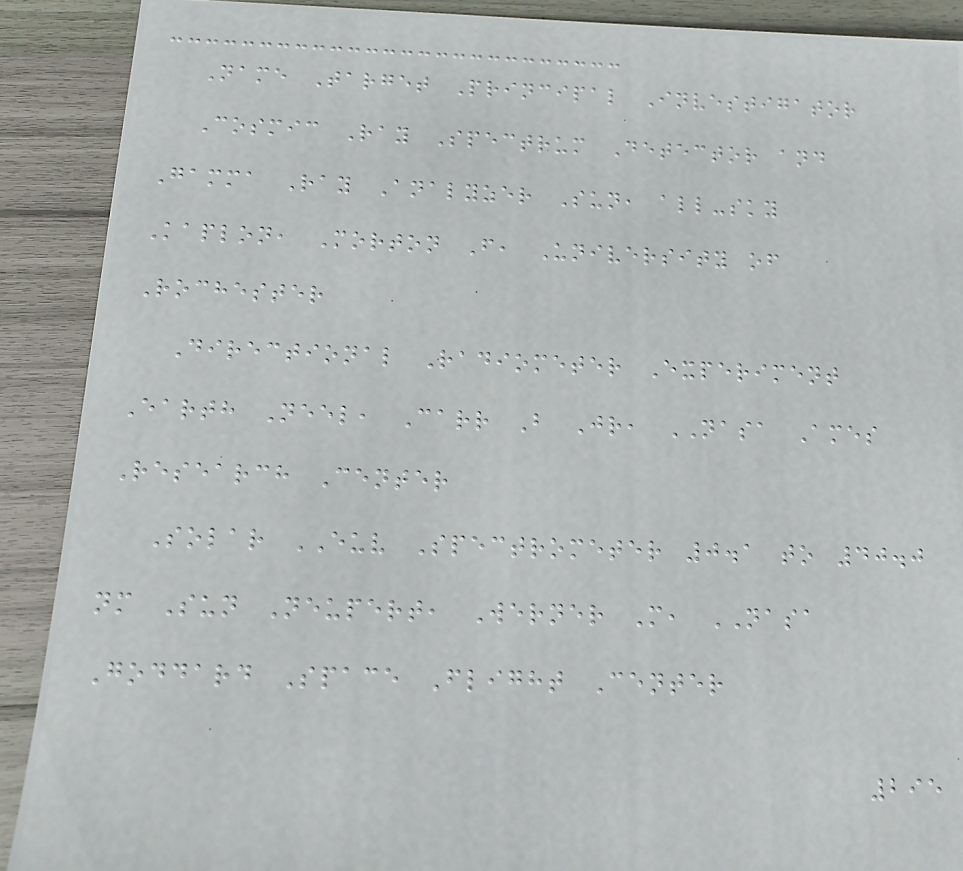Name Target Principal Investigator
Cosmic Ray Spectrum Detector and
Gamma Ray Analyzer Sun, all-sky
Kaplon, Morton F, University of
Rochester
Directional Radiometer Experiment
Earth Neel, Carr B Jr, NASA Ames
Research Center
Solar EUV Spectrometer 0.1 to 40.0
nm Sun Neupert, Werner M, NASA
Goddard Space Flight Center
295
